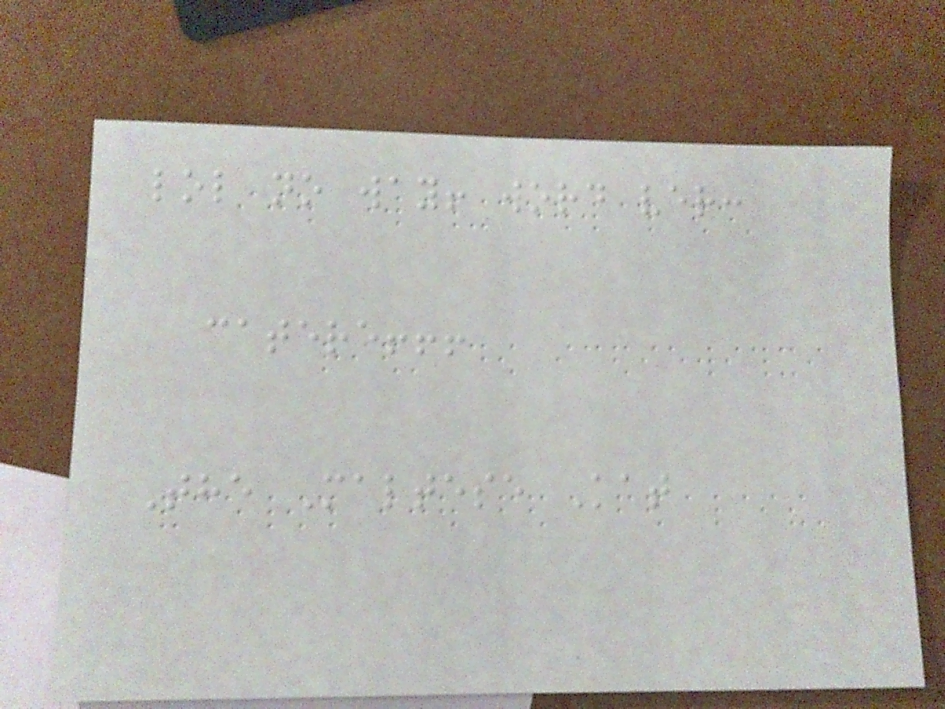lol no way! word ver:
catere!!!
The Maltese Kat
